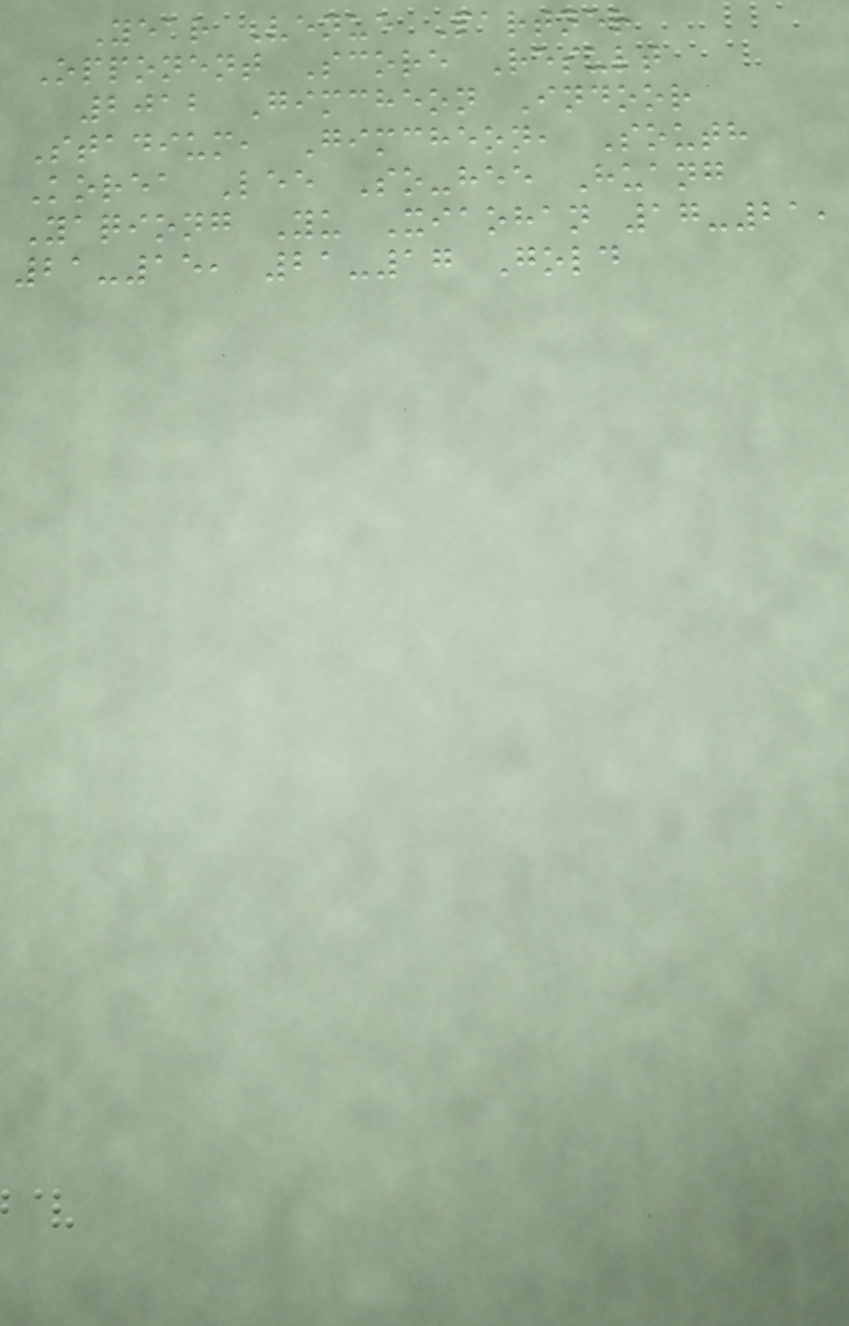Year Venue Partner
Opponent Score Result
2012 Gimcheon Indoor
Stadium, Gimcheon, South
Korea Lee So-hee Huang
Yaqiong Yu Xiaohan 17-21,
21-15, 21-17 Gold
